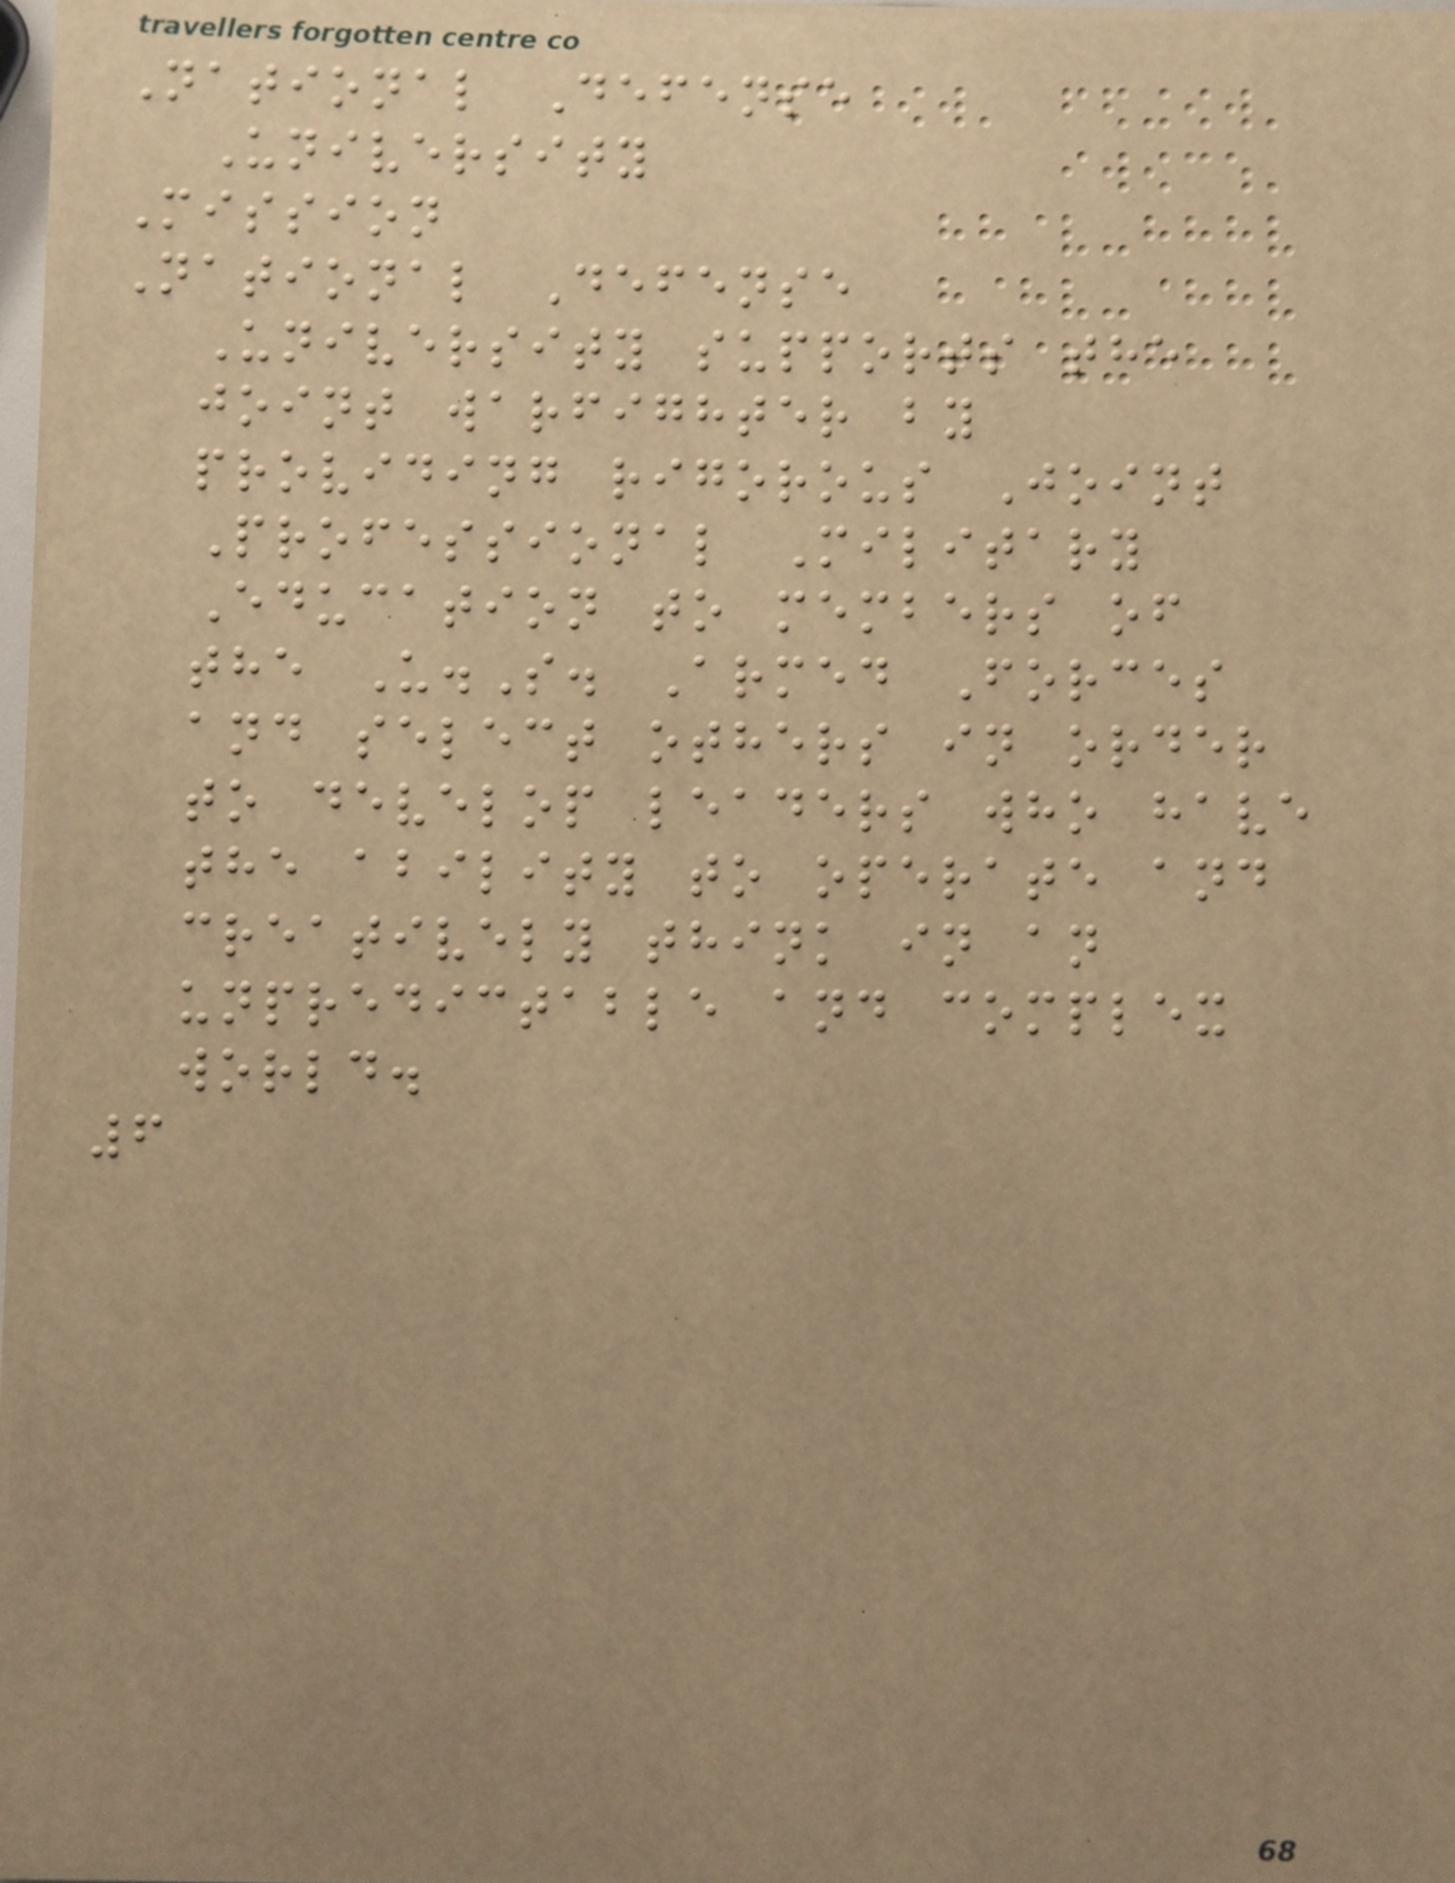National Defense
University
Mission
National Defense
University supports the
joint warfighter by
providing rigorous Joint
Professional Military
Education to members of
the U.S. Armed Forces
and select others in order
to develop leaders who have
the ability to operate and
creatively think in an
unpredictable and complex
world.
6
